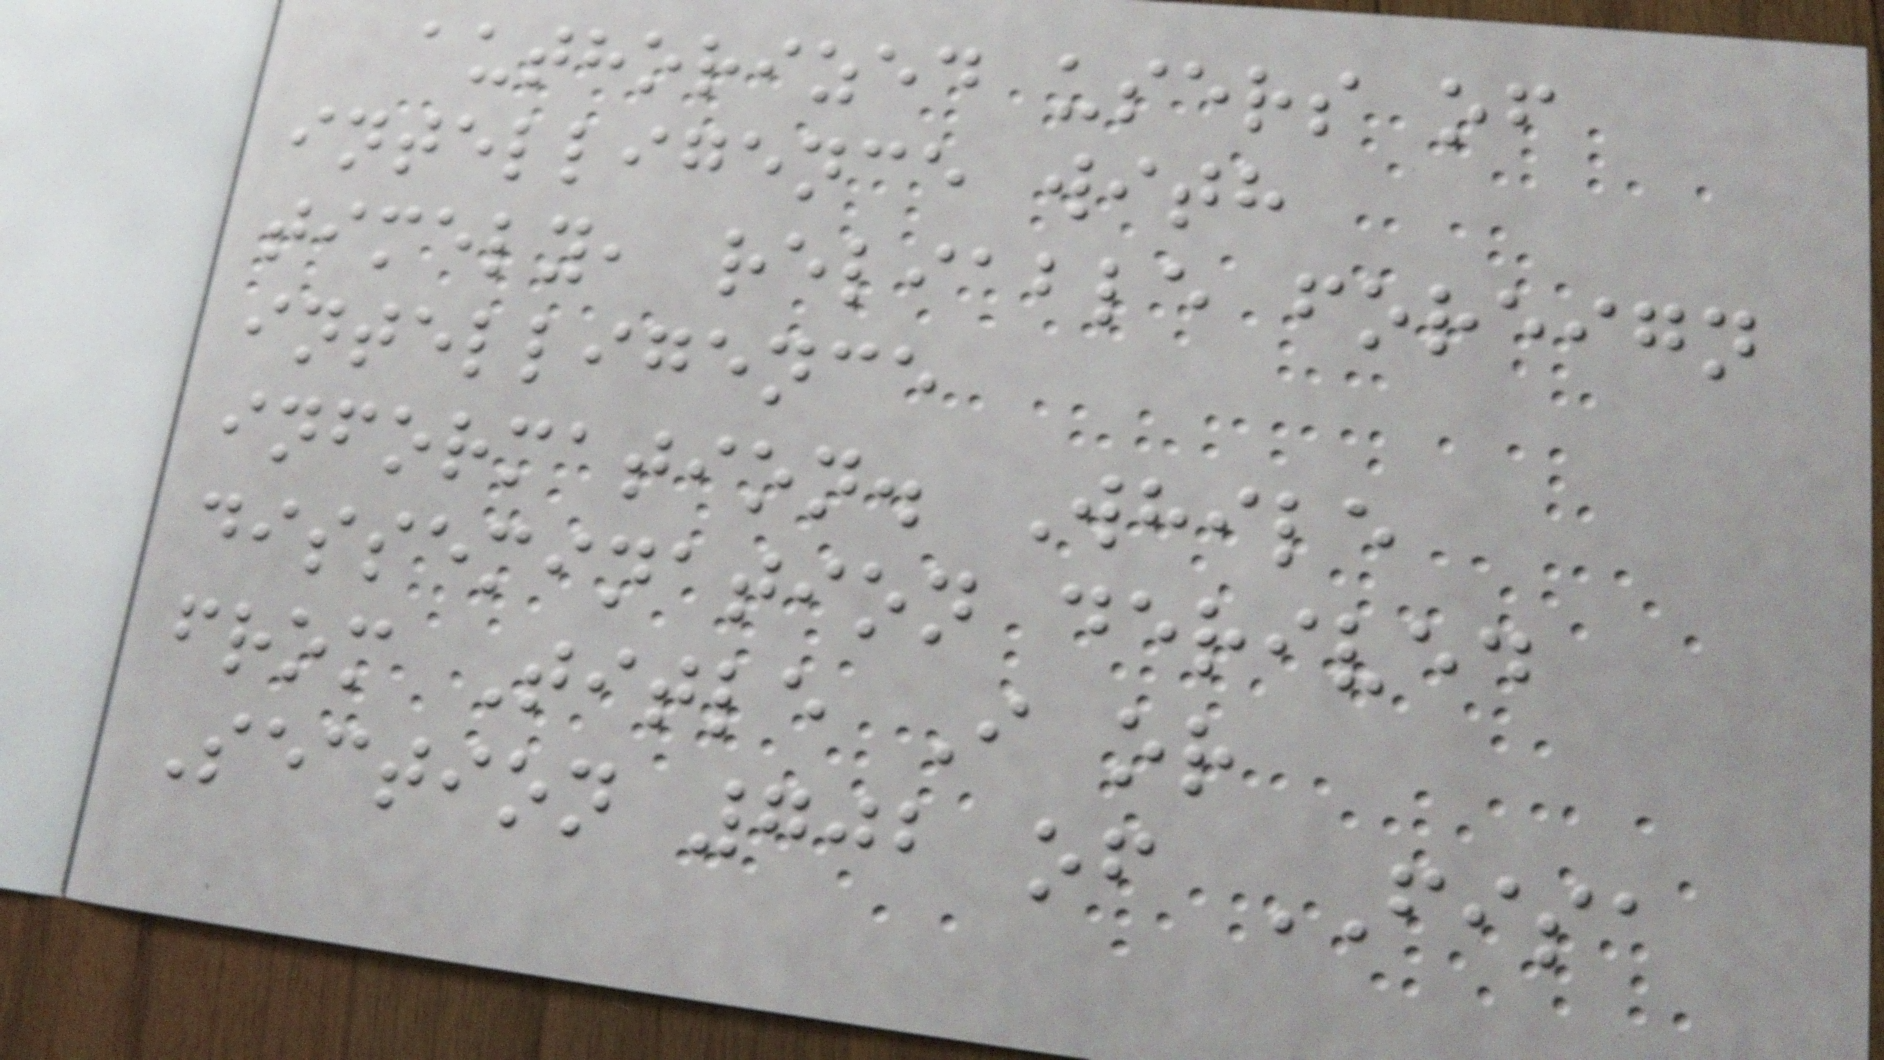authorized users of
intelligence with
timely, reliable foreign
intelligence
information. While
dissemination derived
from Title I or
Section 702 of FISA
